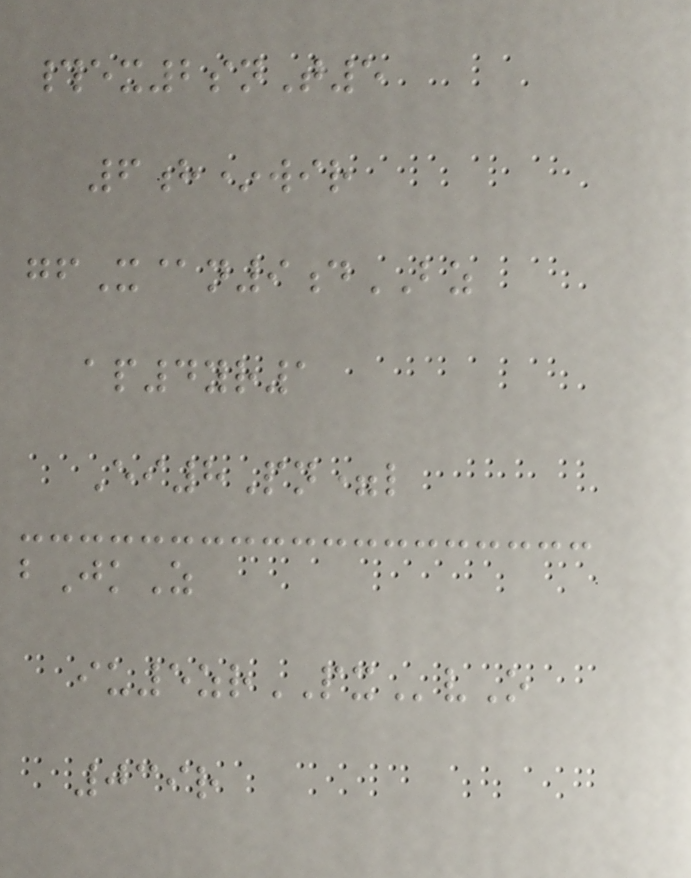#ex2snT5
6h*wir
gfX@n9dBZ
ap4yr1
Ei8Pn=l
bJkZ
iu5zrPXvO
039r
